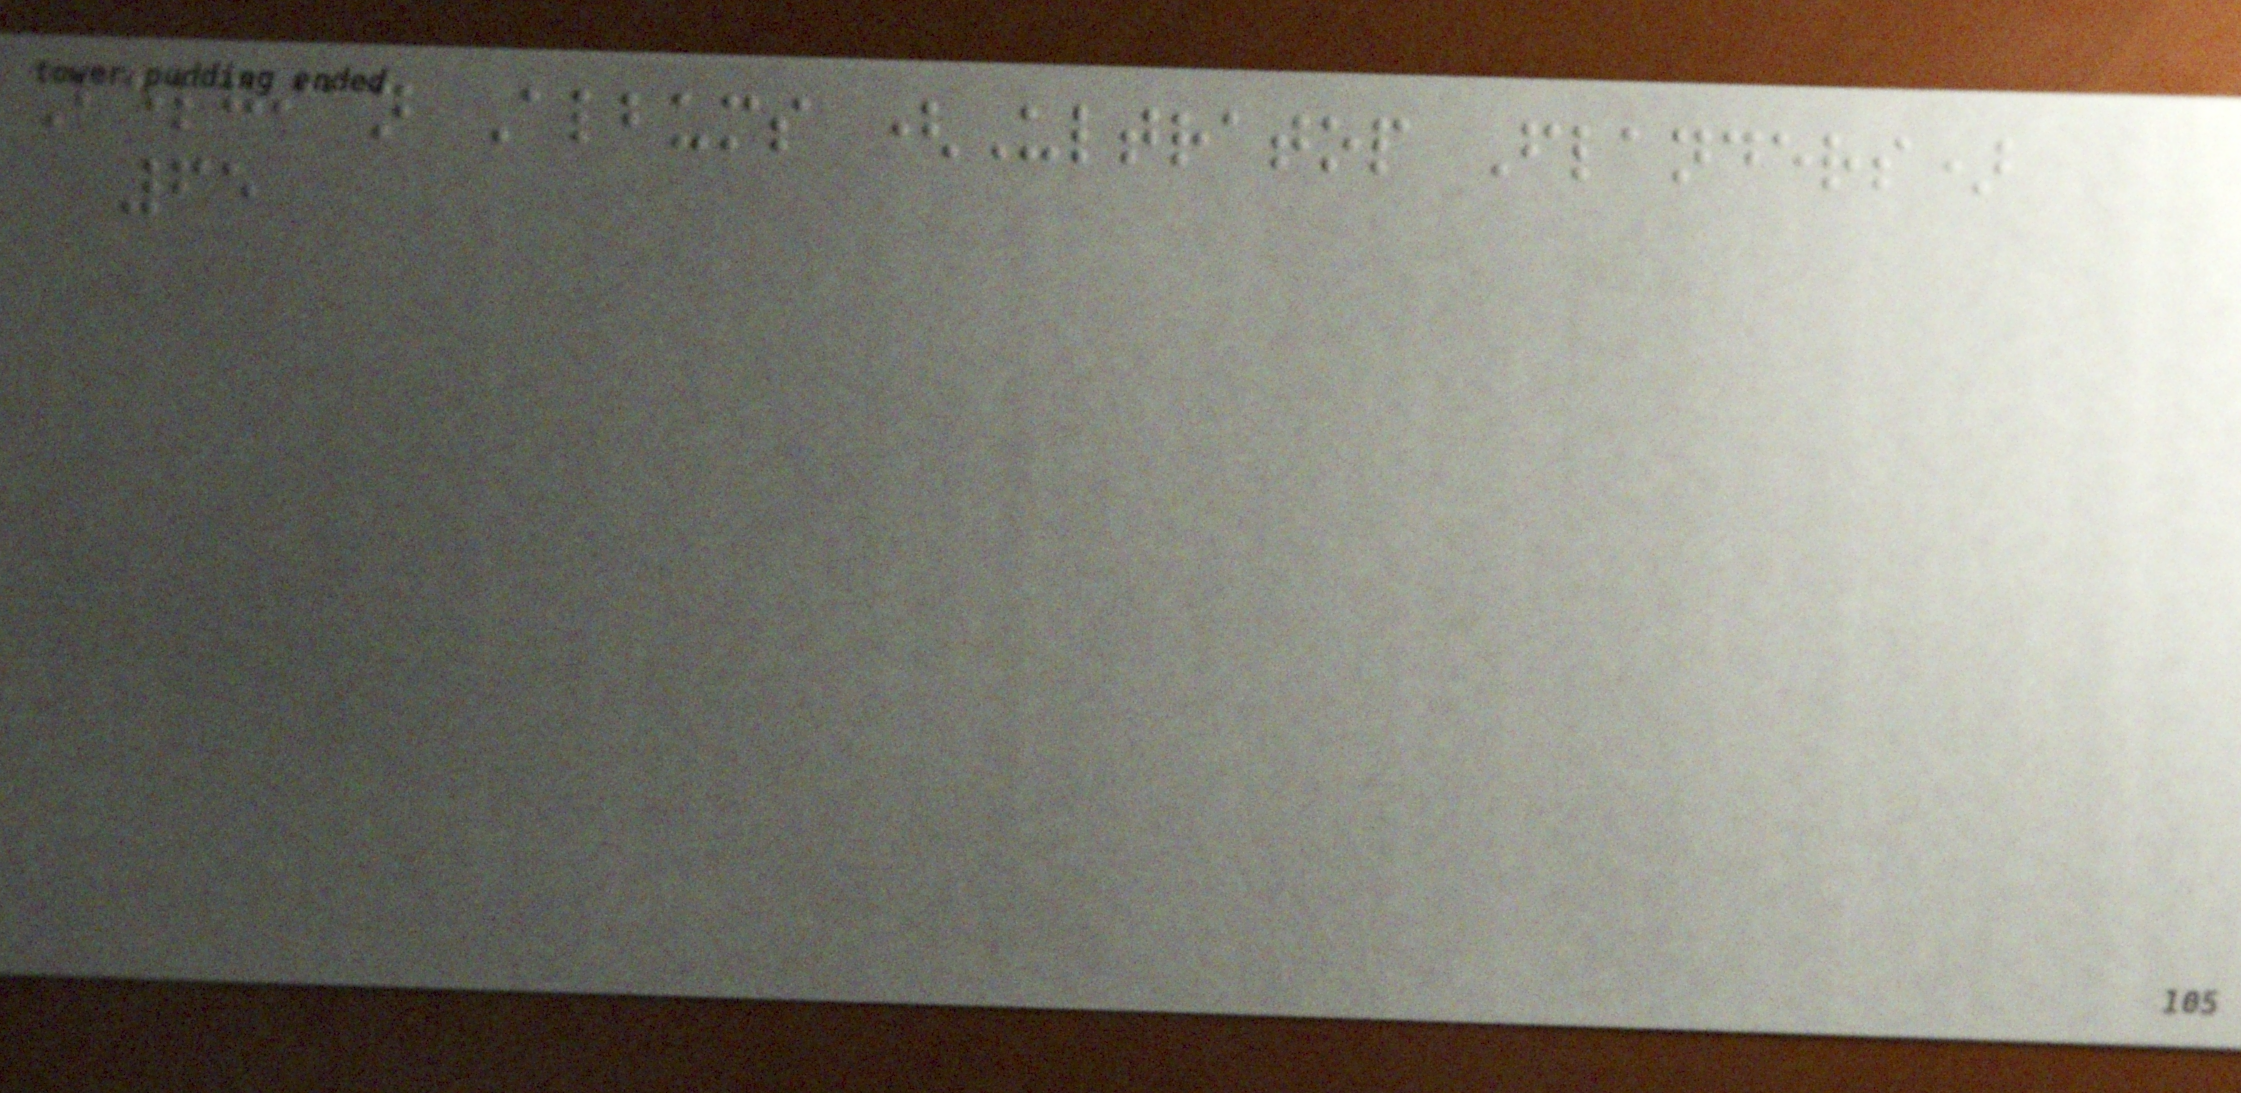Belgian Albums (Ultratop Flanders)
65
